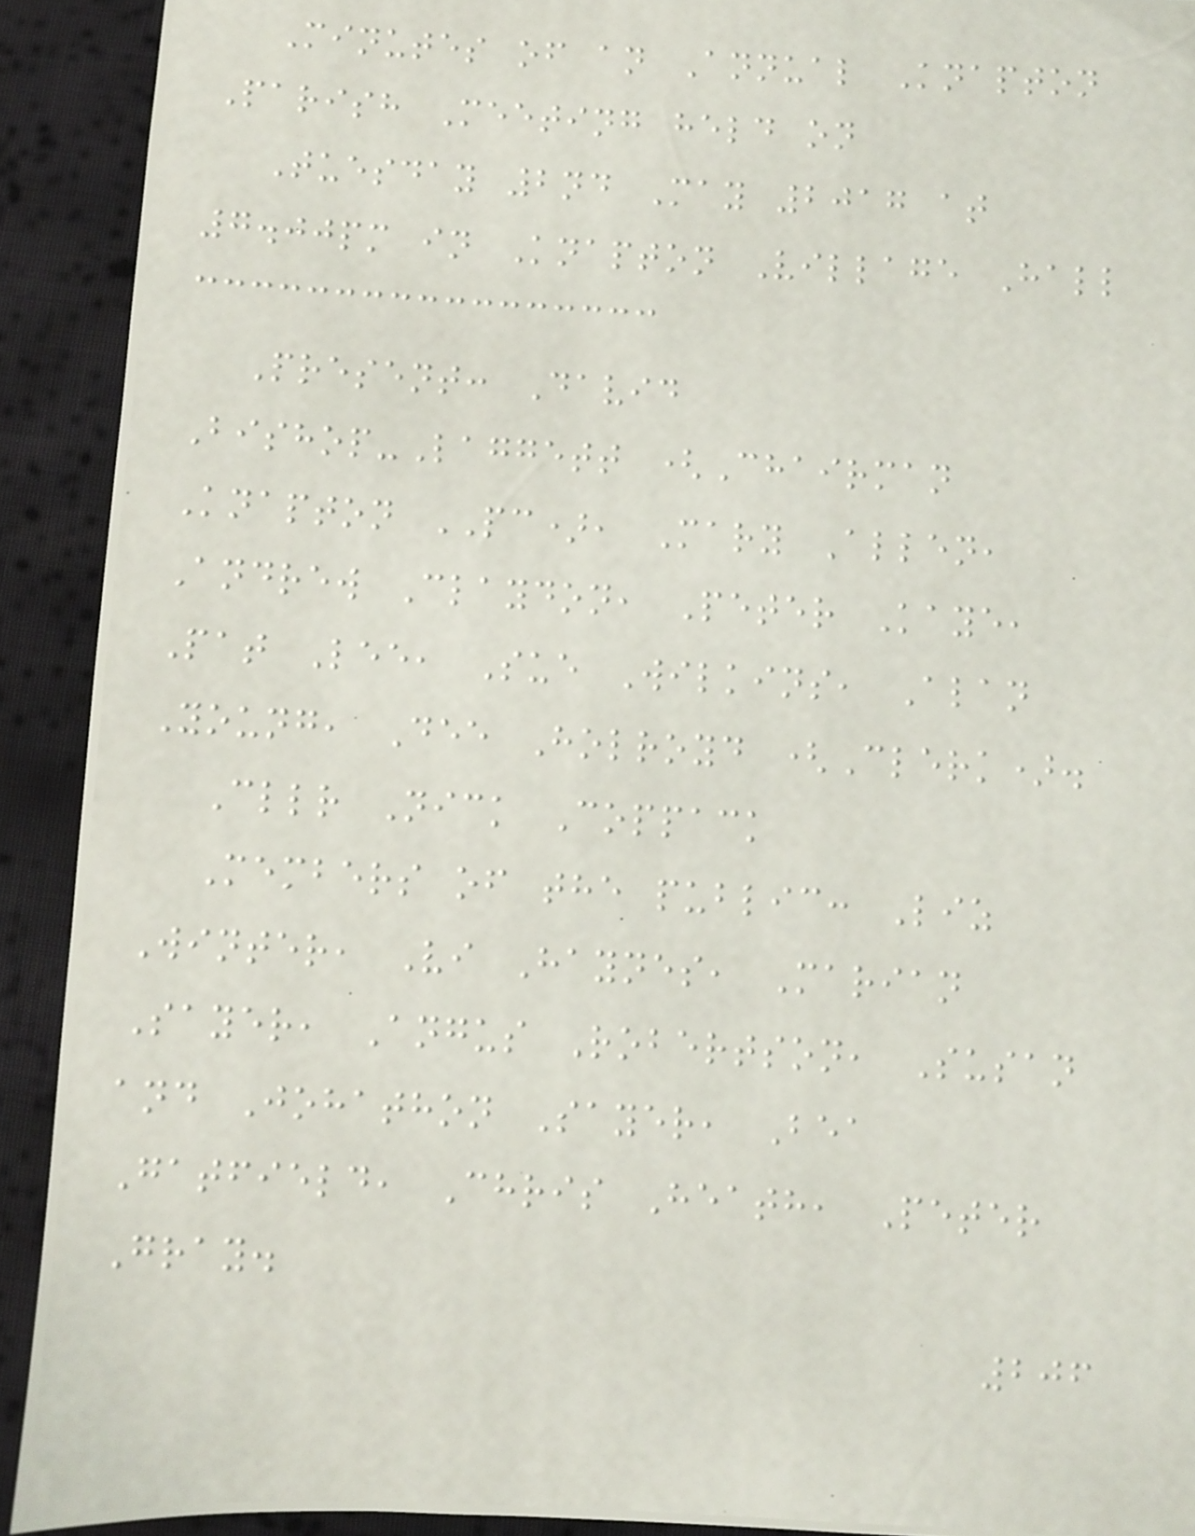Minutes of an Annual Knapton
Parish Meeting held on
Tuesday 2nd May 2017 at
7.00pm in Knapton Village Hall
Present: David
Bishop-Laggett (Chairman
Knapton PC), Mary Allen,
Andrew Claydon, Peter Kaye,
Pat Lee, Sue Wilkins, Alan
Young, Dee Holroyd (Clerk).
Cllr Nick Coppack
Members of the public: Liz
Winter, Vi Haynes, Marian
Sayer, Angus Robertson, Susan
and Johathon Sayer, Bea
Gatfield, Chris Heath, Peter
Gray.
206
